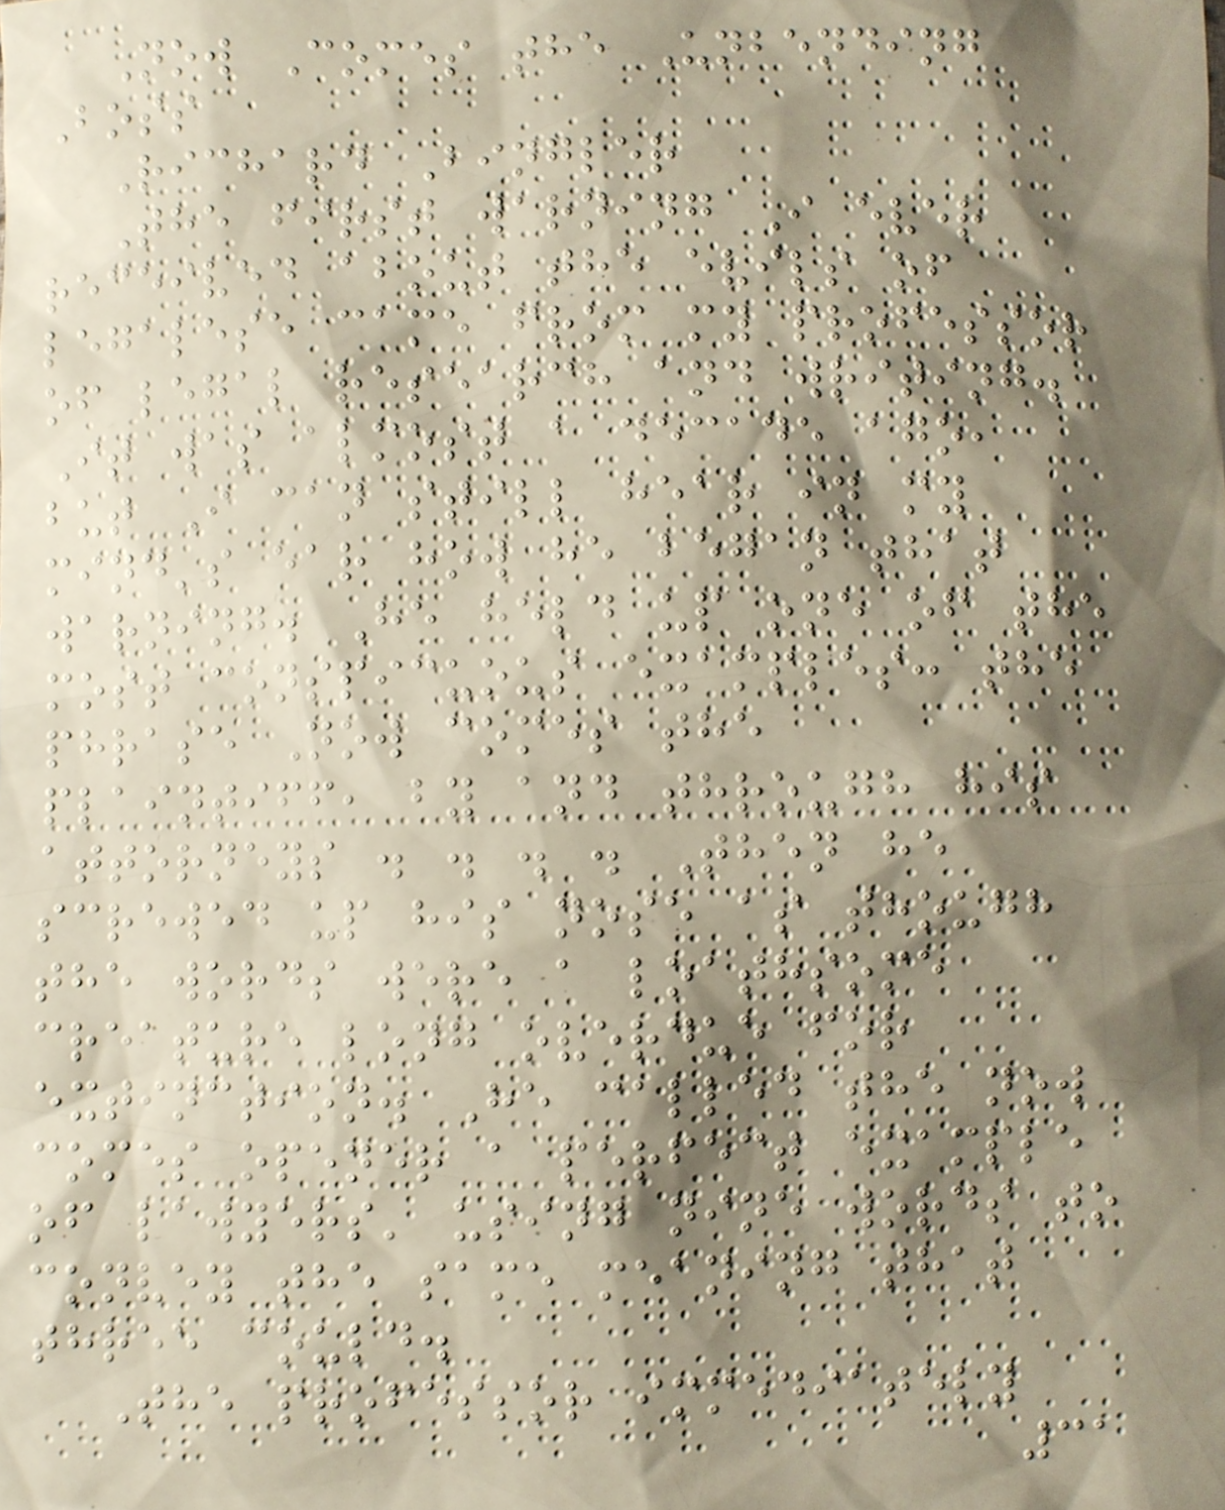Now Comes the Unbending
Boss
Richard Bingler
The first warning I ever
received about the evils of
legalese came from my professor
of legal research and writing.
It was almost a decade ago,
but I can still hear in my
mind's ear how he began that
warning. He held up one of the
most conspicuous examples: the
phrase Now comes the
plaintiff, by and through his
attorneys . . . . Then he
screwed up his nose as though
the words were a loathsome
creature long overdue for
extinction. He called the now
comes opener a perfect example
of lawyers' using nine words to
convey the same meaning that
three could.
The professor immediately
31
